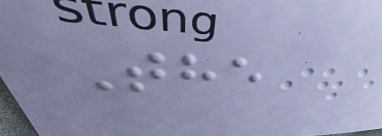The
